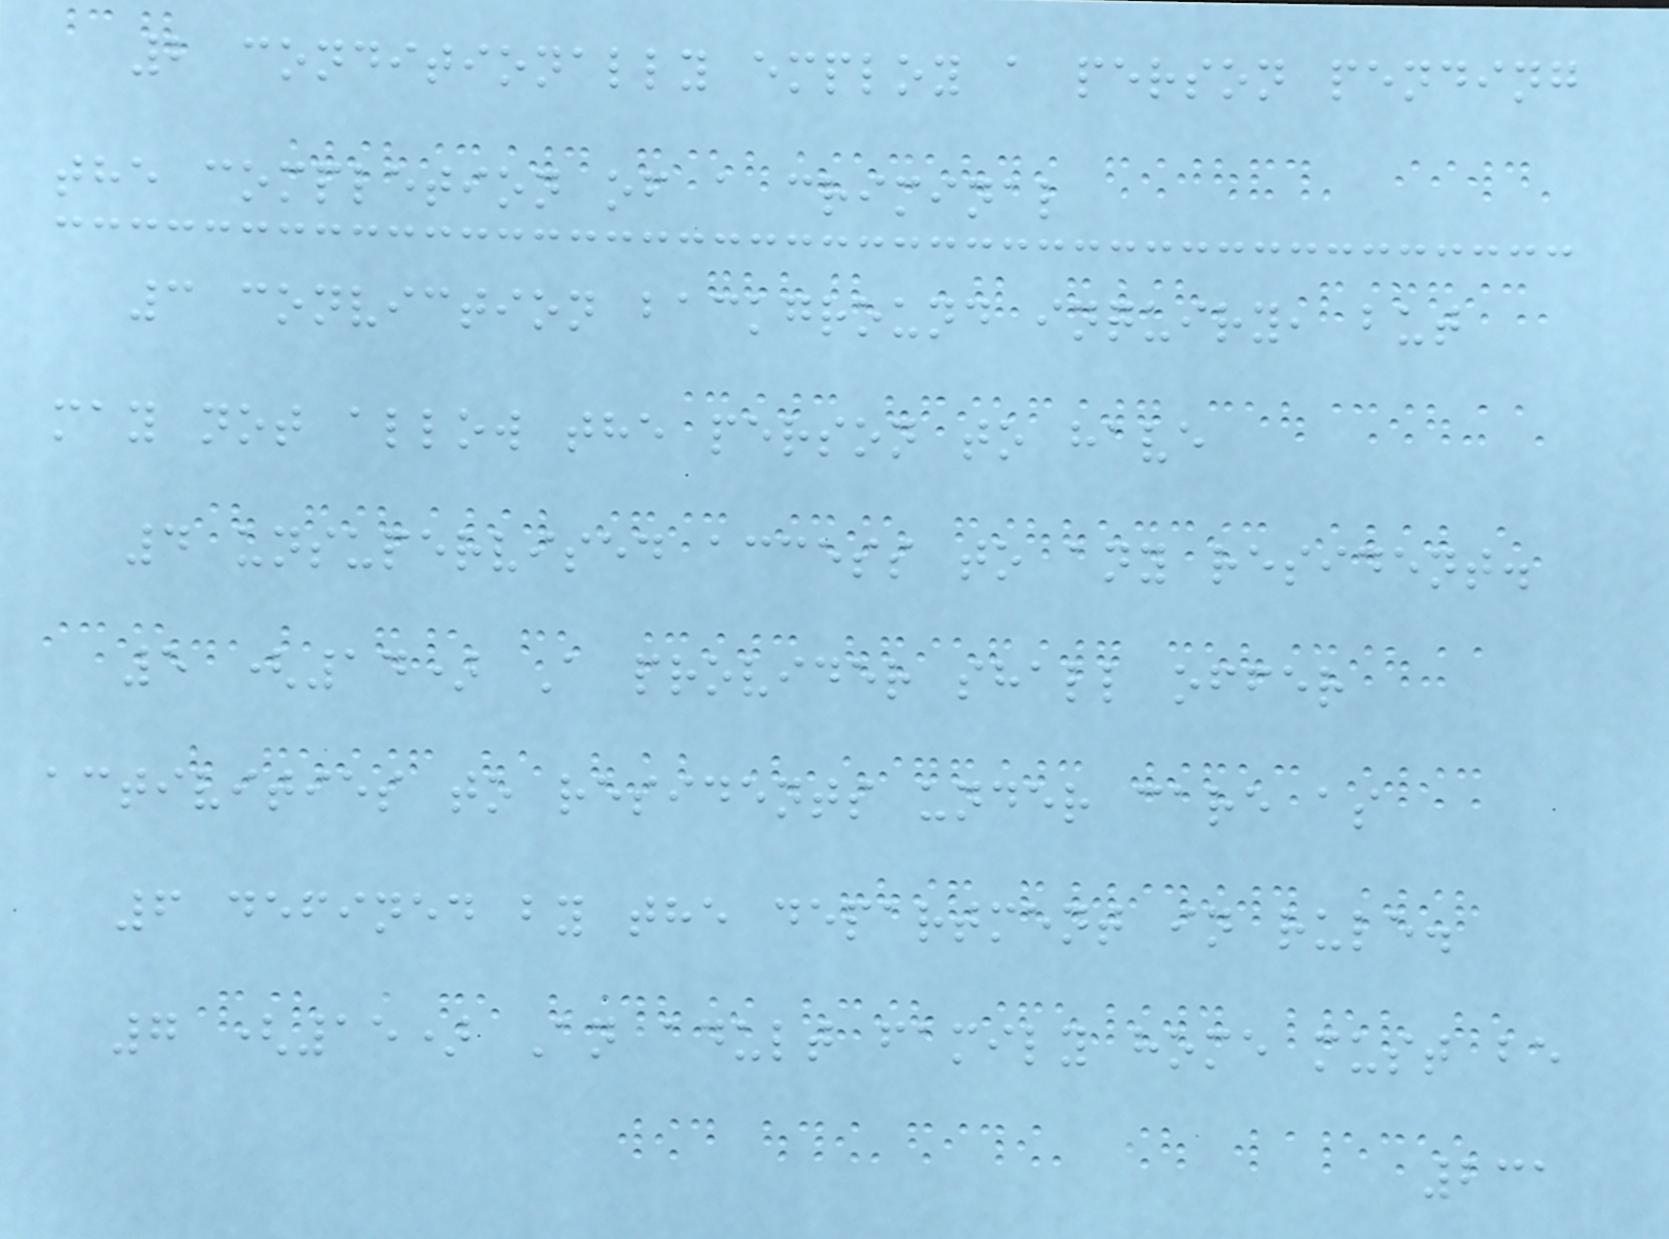2 conditionally employ a person pending
the completion of a criminal
3 conviction background inquiry, but
may not allow the person to have
4 unsupervised access to any resident.
5 (14) A provider shall offer
activities to residents under care as
6 defined by the department in rule.
7 (15) An adult family home must be
231
